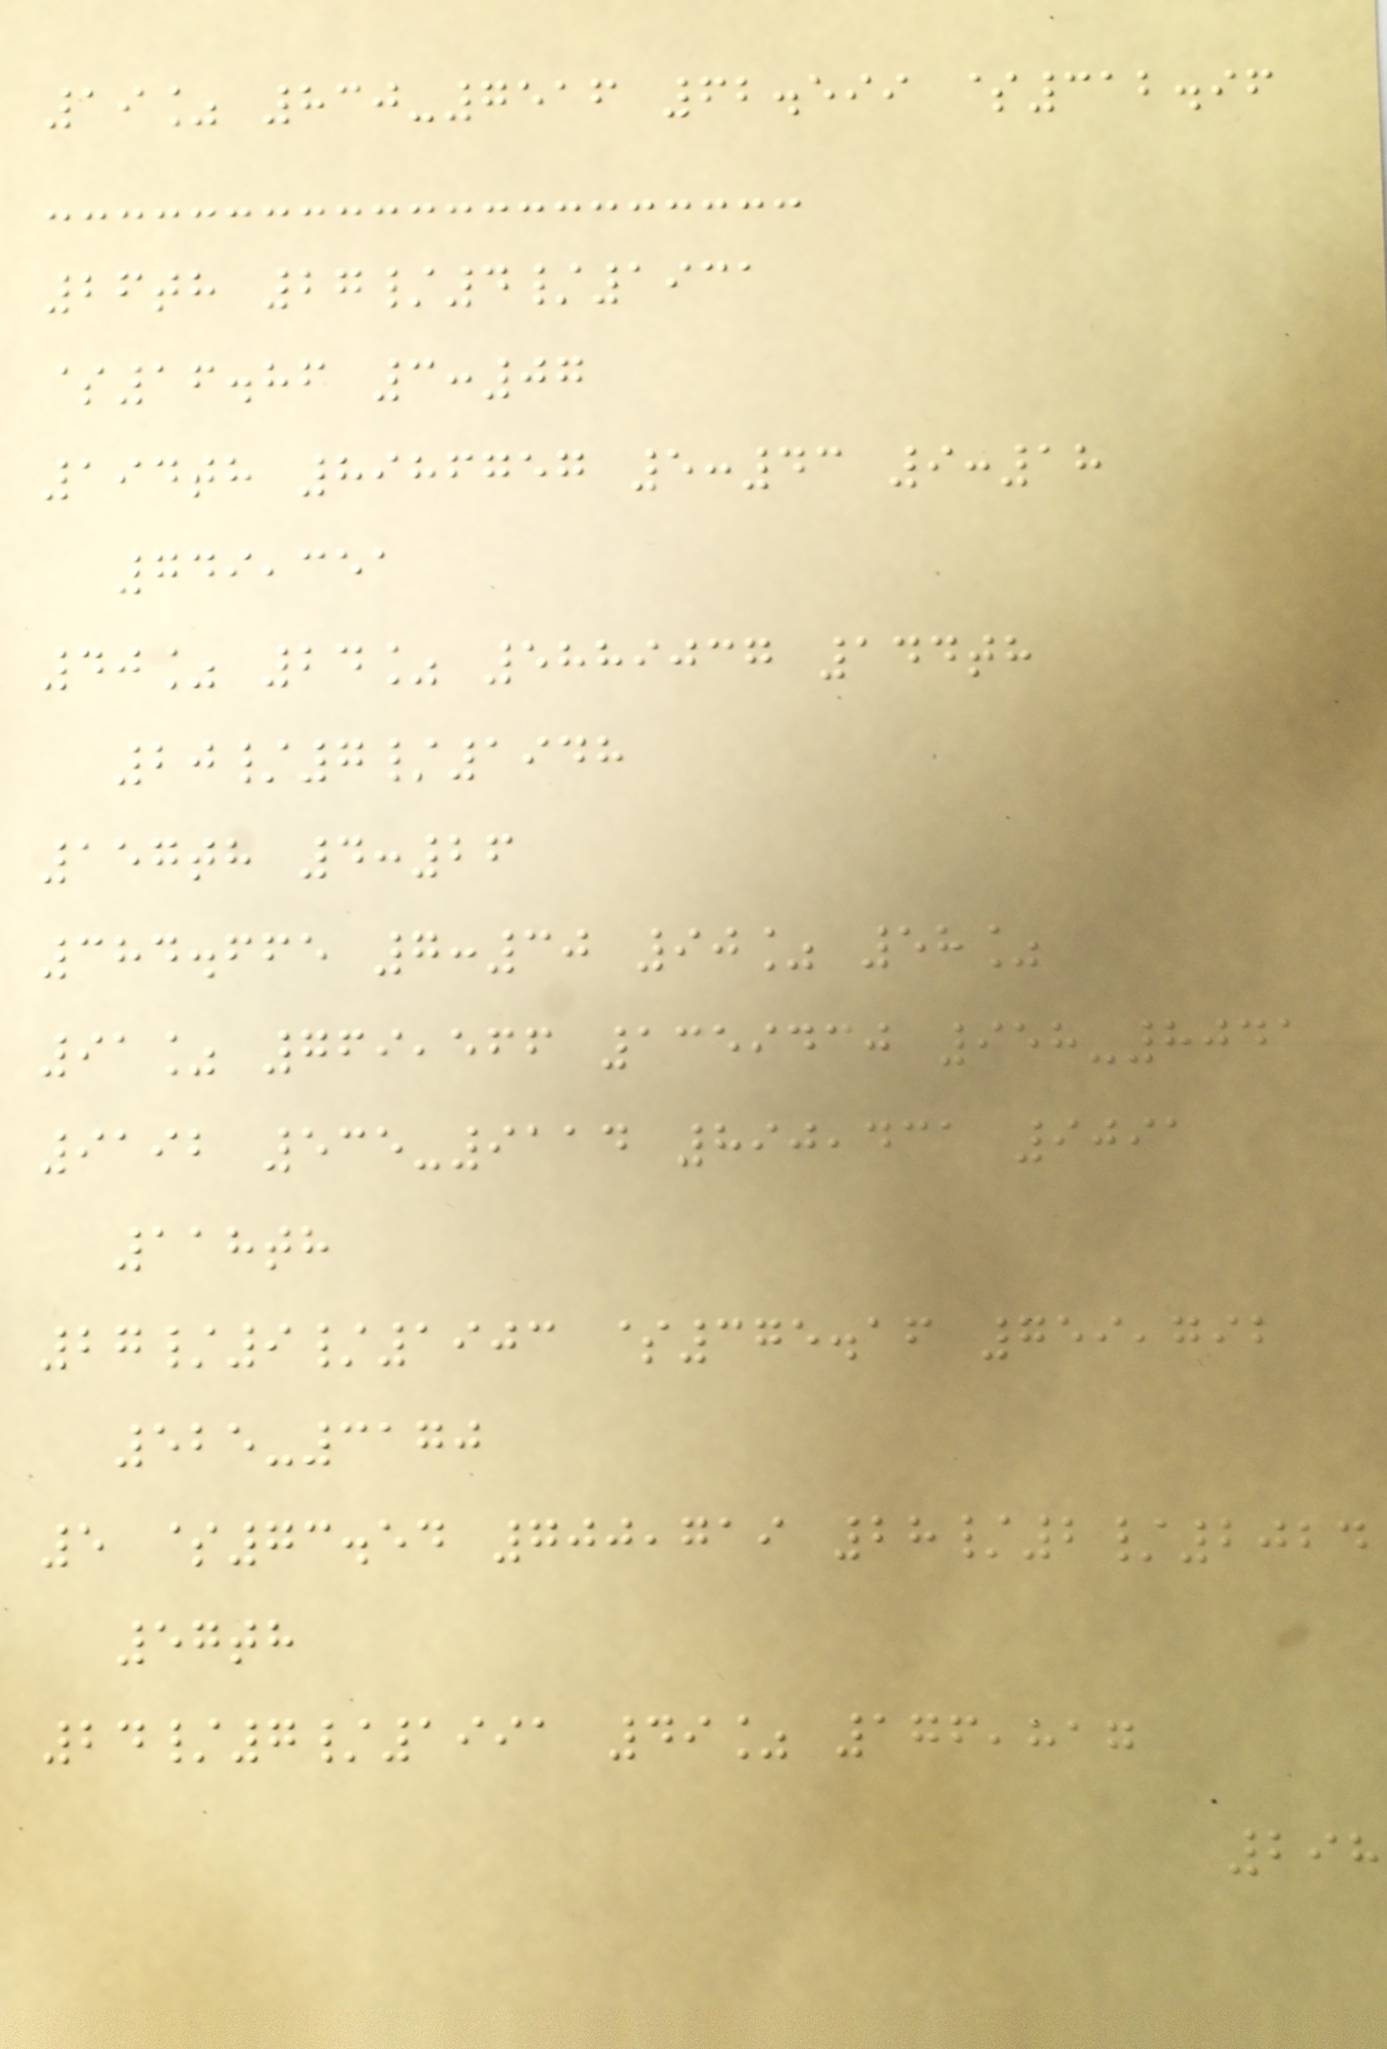19% 830-7516 62.599 $312.96
26th 27/4/1931
$16.86 3:07
194th 8986757 5:43 9:18
749,351
40% 24% 5889037 144th
20/7/1948
157th 4:26
384.665 7:30 90% 58%
91% 769,566 1359430 958-8041
9192 535-9114 890,431 9091
118th
27/9/1903 $375.16 759,792
525-3170
5 $73.54 700,719 28/2/2024
57th
24/7/1991 49% 176,817
298
